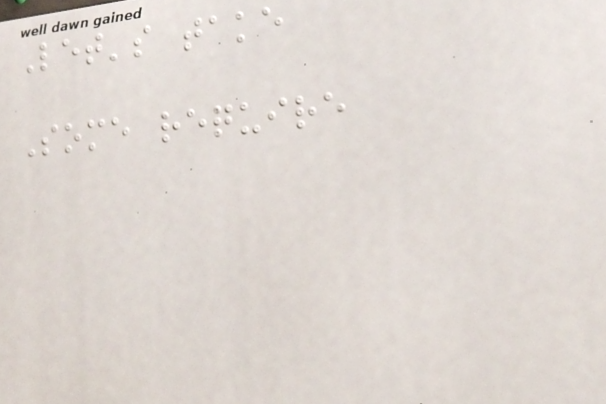Let's take
Some require
